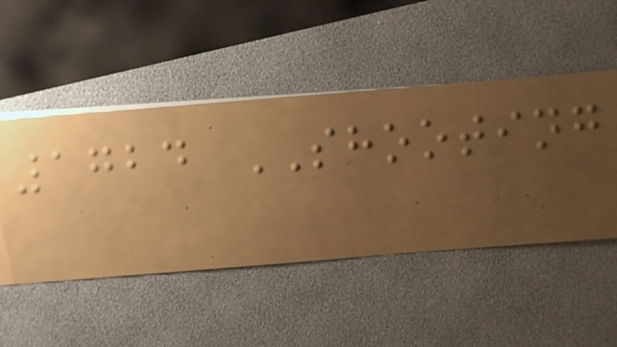1724 SHOOTING
